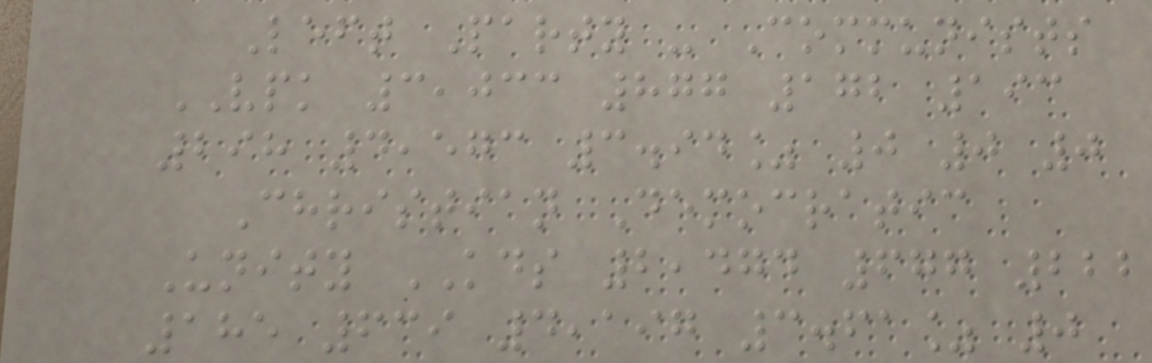Left Party - Communists
VPK 3,033 877 172 193
298 4,573 3.94% 0 0 0
Christian Democratic
Unity KDS 2,474 677 222
185 639 4,197 3.61% 0
